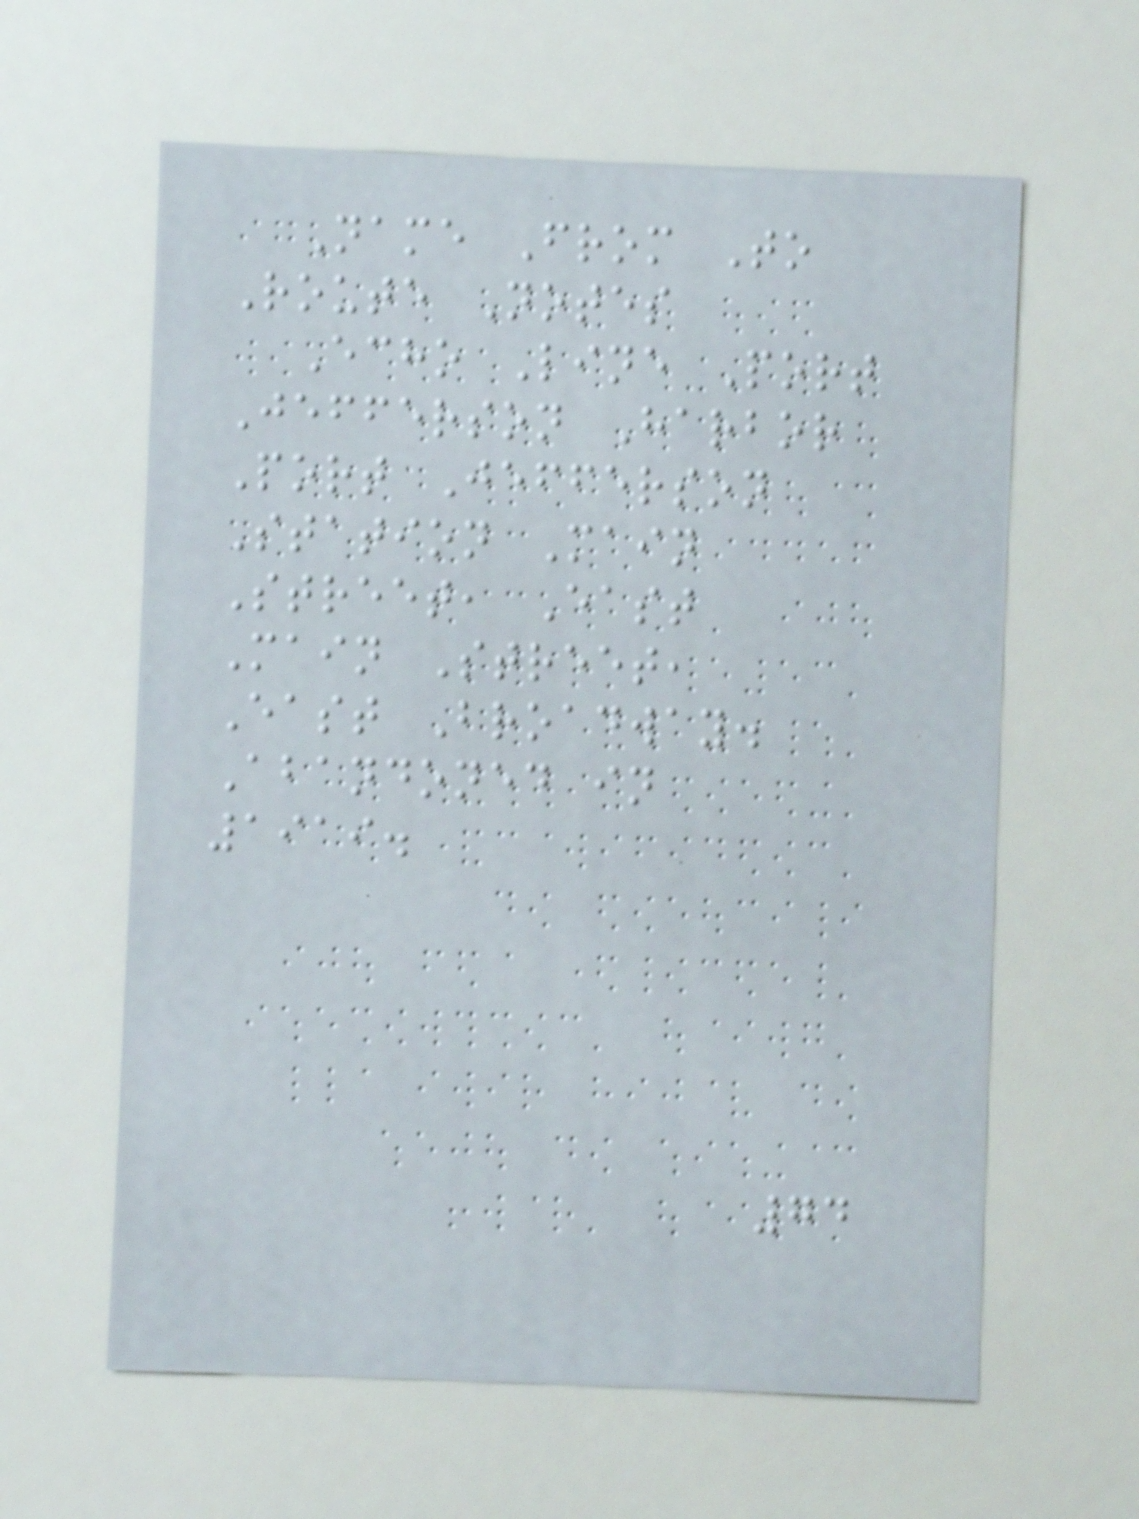Name From To
Route Notes
Echo Line Port
Jefferson Harbor
Port Jefferson
Station Main
Street, East
Main Street,
East Broadway.
Abandoned in
1919.
74
